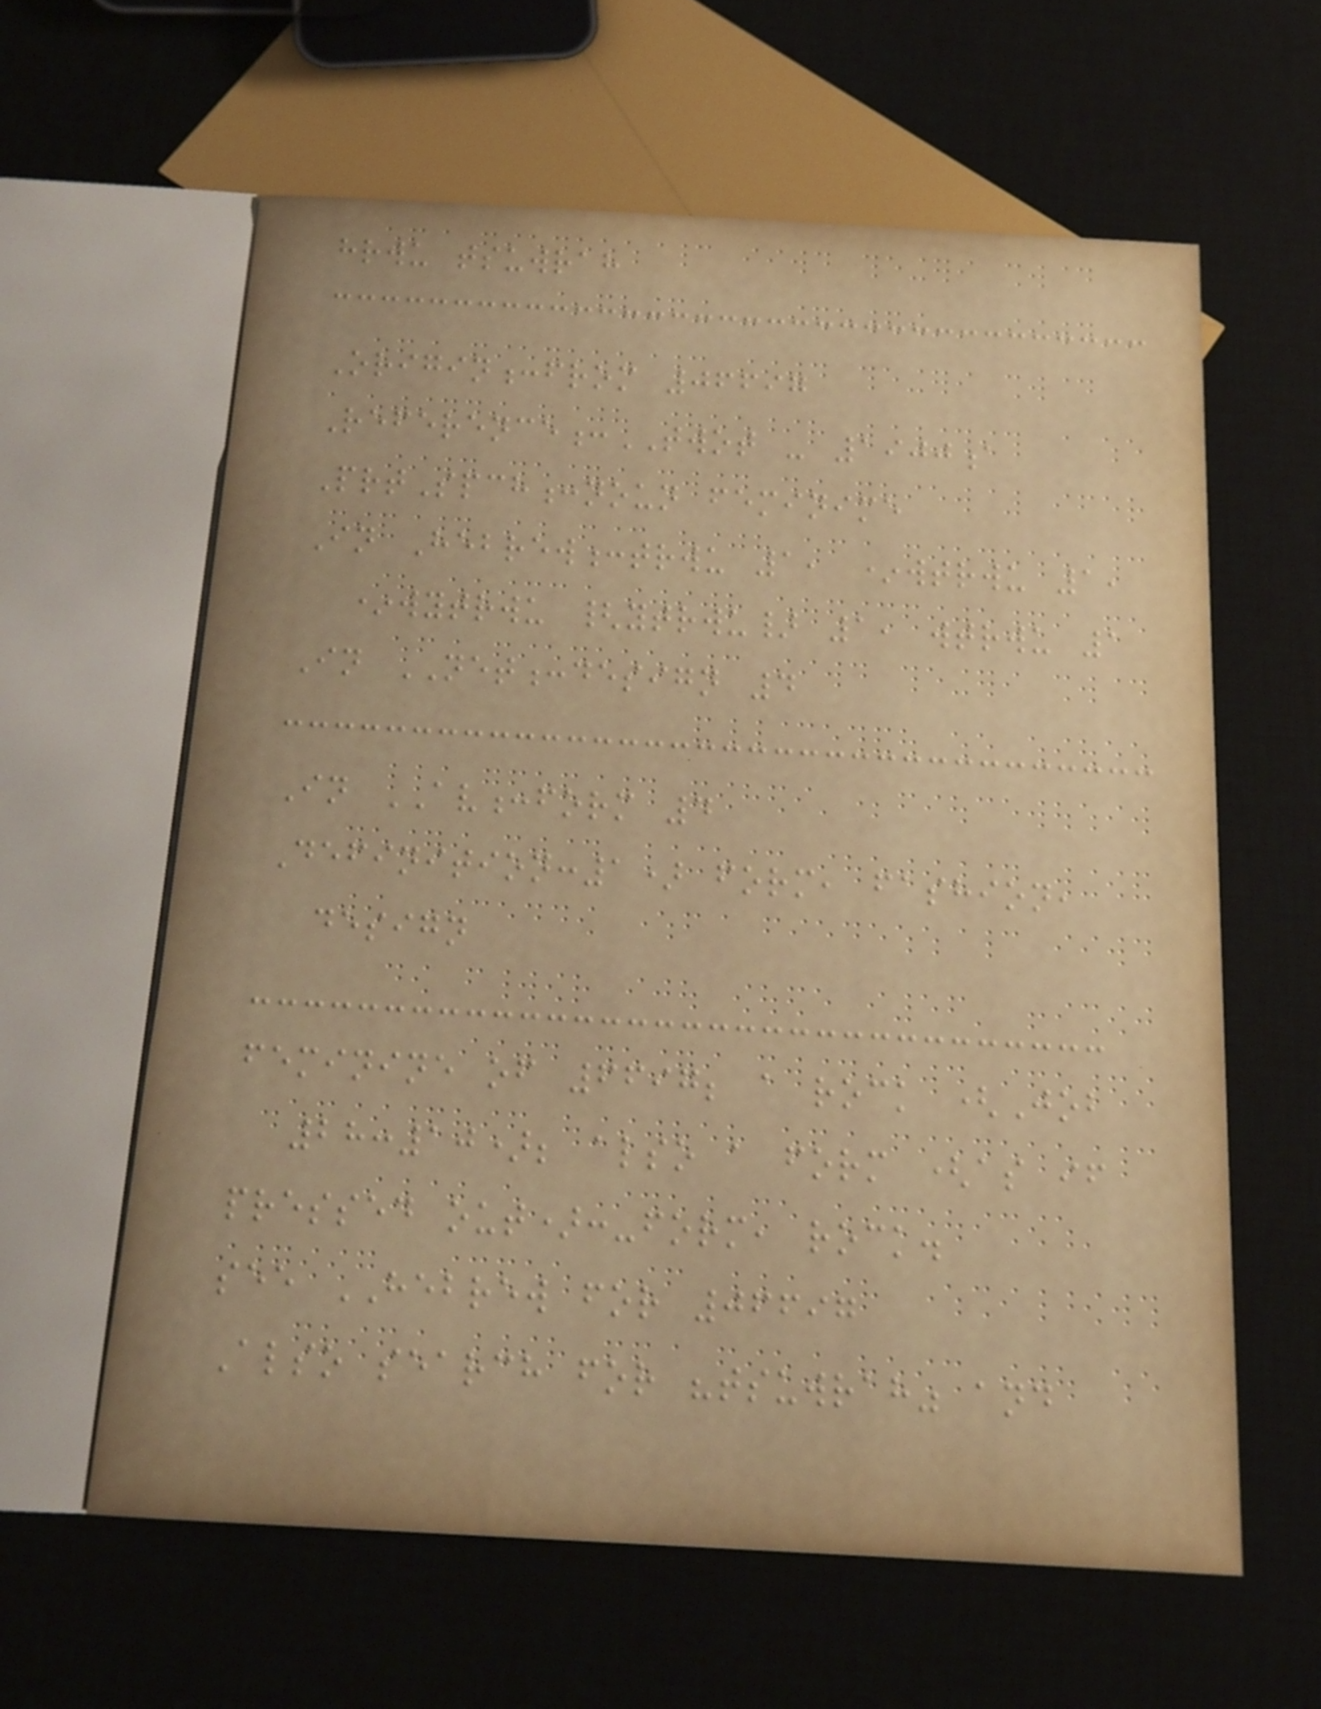hrwu tsuwrah
Origin:from 06697
Reference:TWOT - 1900a
PrtSpch:noun feminime
In Hebrew:trwu 1, *wtrwu 1,
*wytrwu {ytrwu} 1, wtrwu 1
In NET:design 4
In AV:form 4
Definition:1) form, fashion,
design
feminine of 6697; a rock (Job
28:10); also a form (as if
pressed out):-form, rock.
see HEBREW for 06697
Also search for "tsuwrah" and
